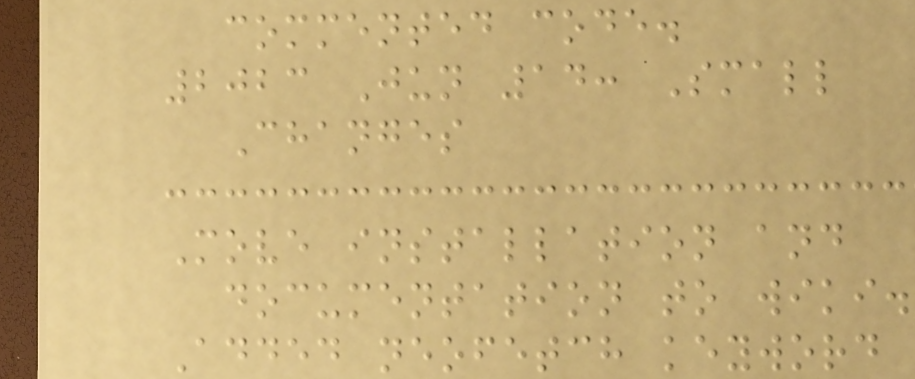commented code.
2023 Jun 14: Small
Changes
Move installation and
documentation to wiki.
Added neofetch keyword
